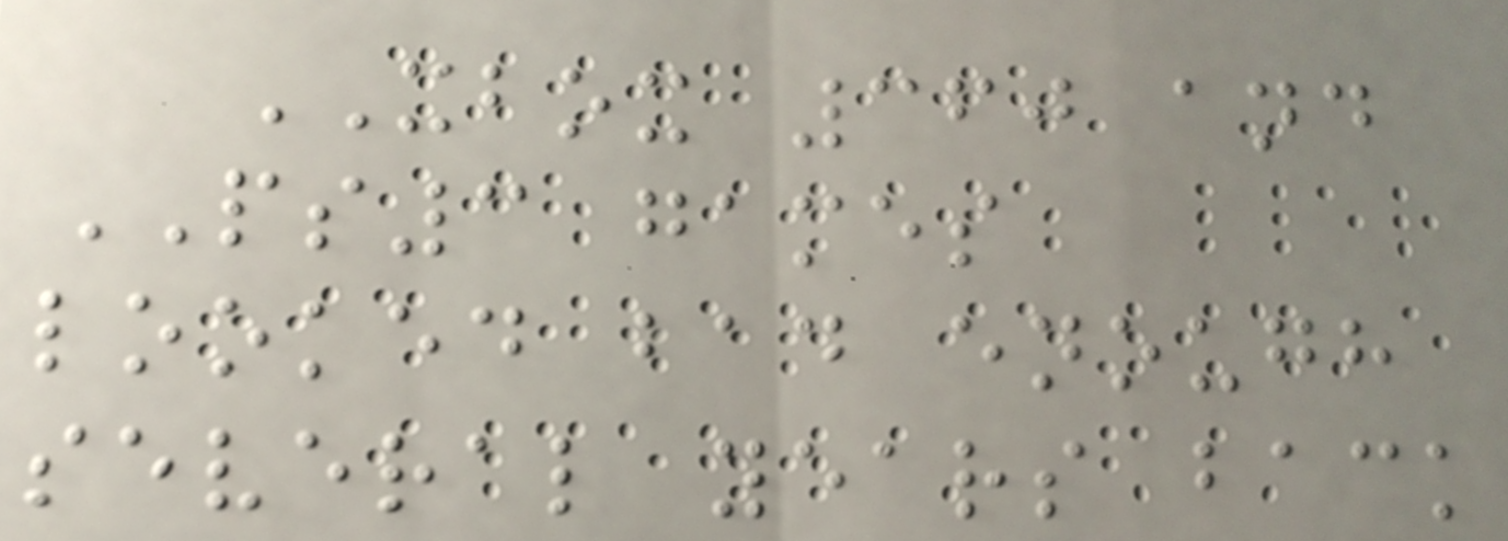XBOX 360 and
PS3 games
looked bad enough
several years back
